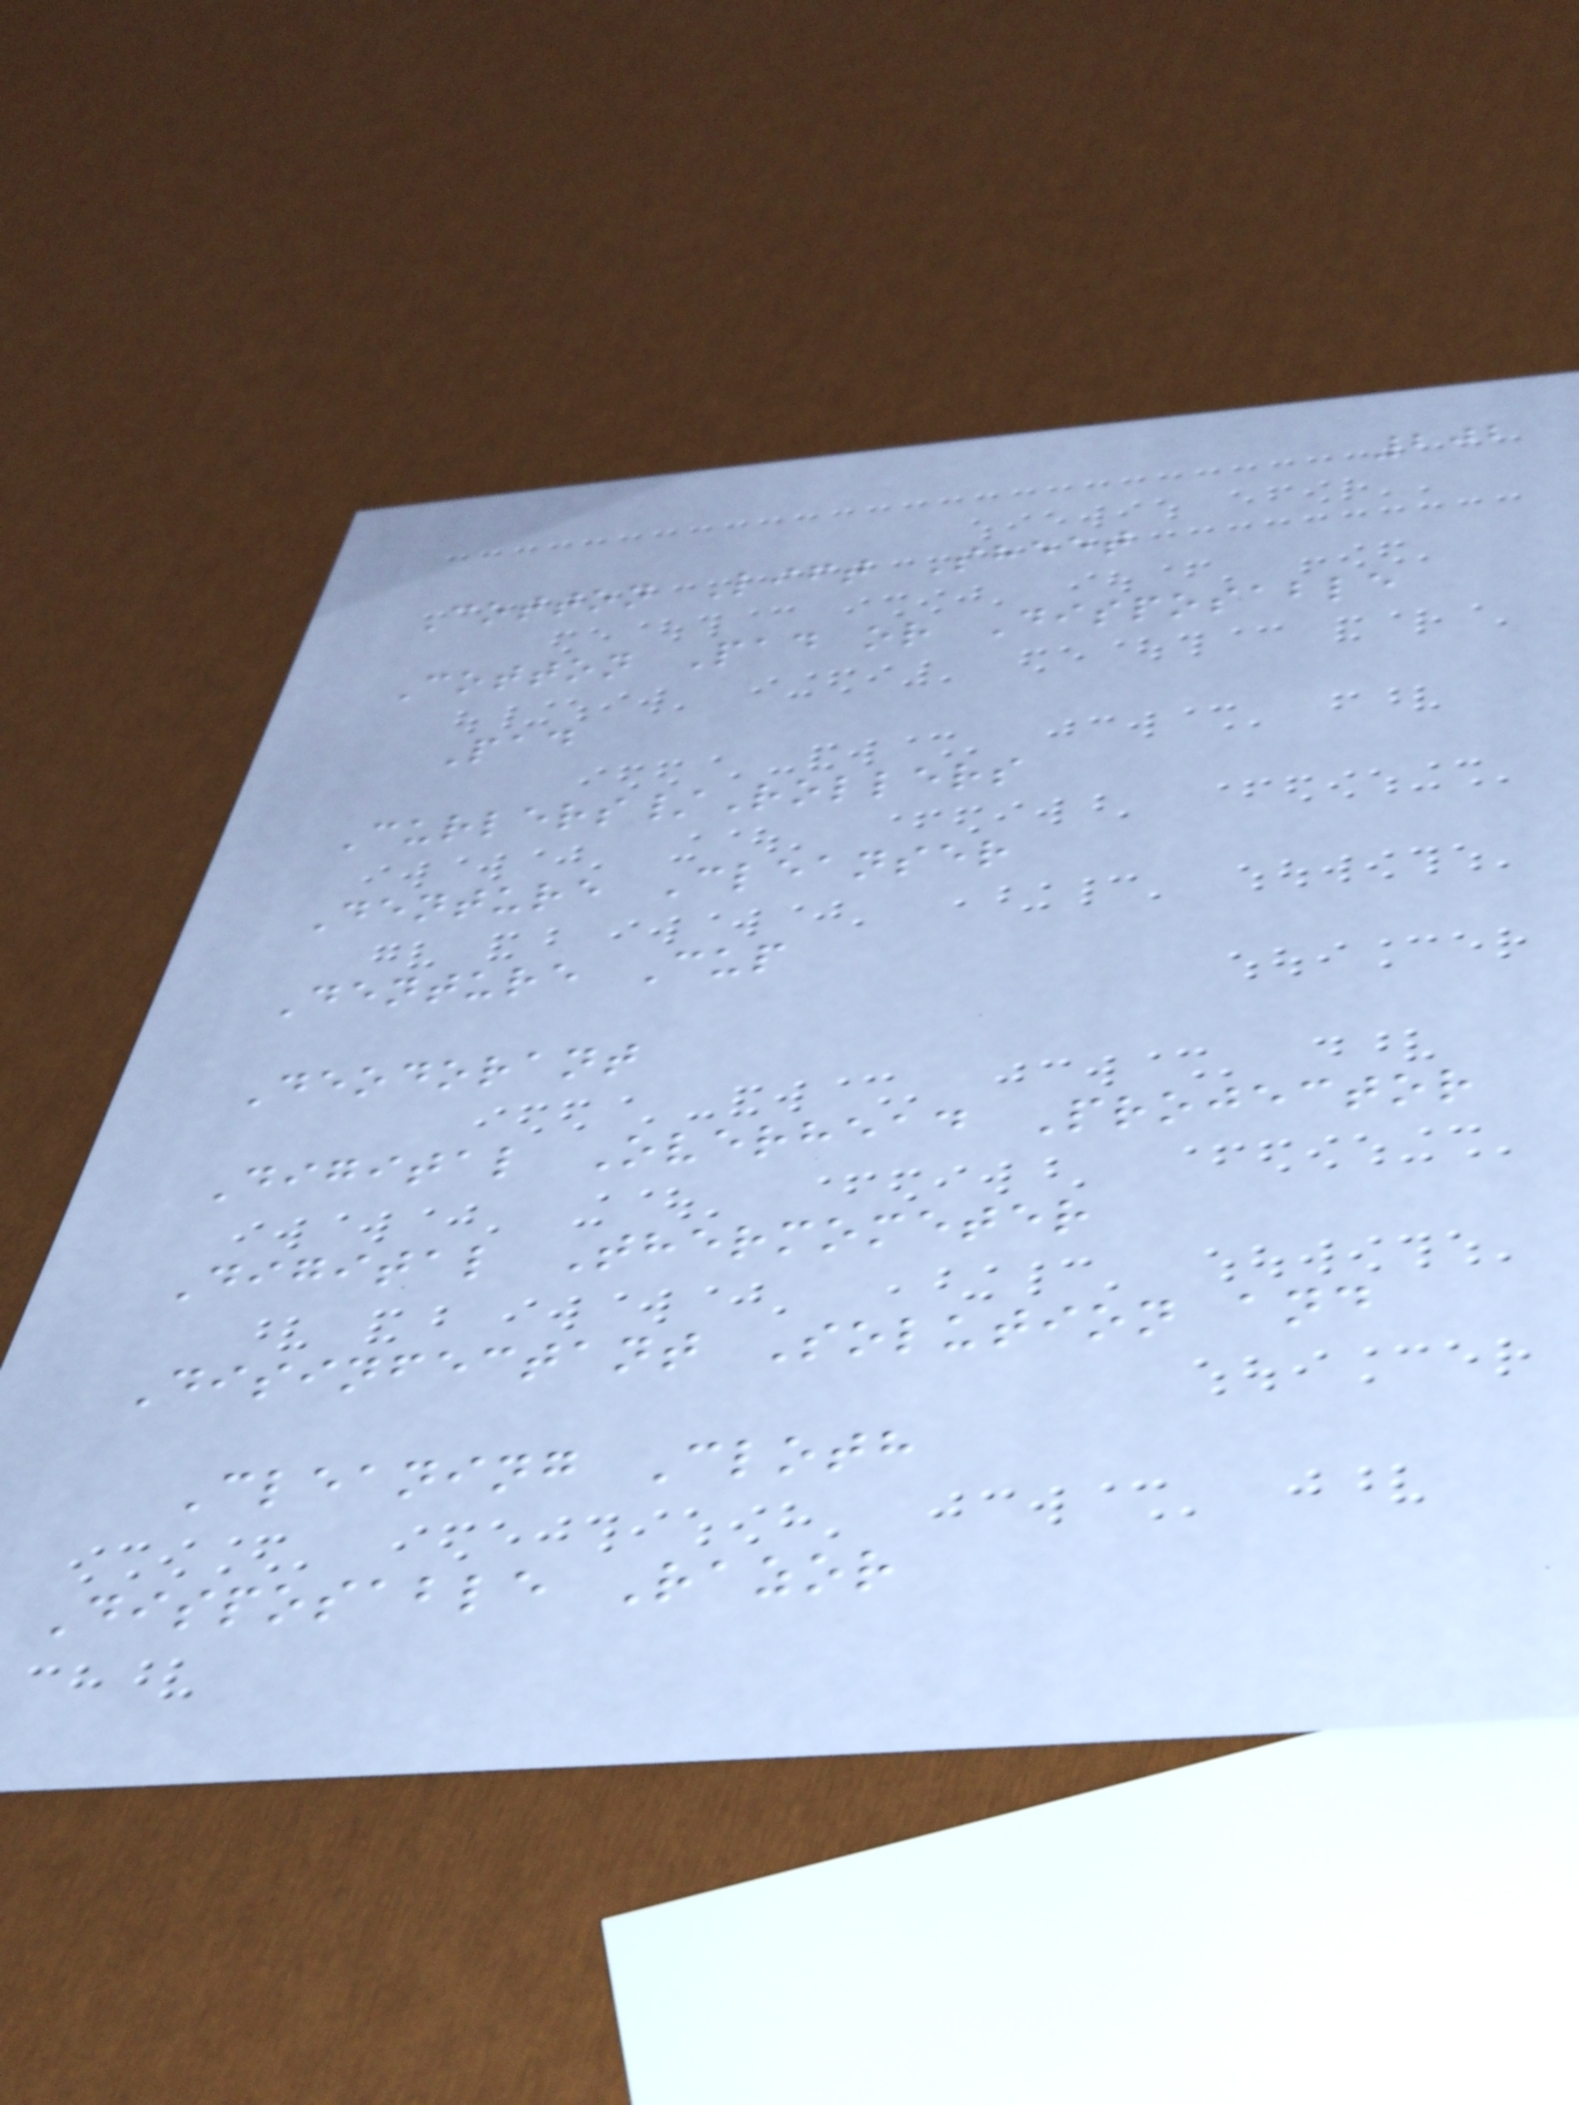202
Cotton Lift Sheet
Cotton Pad or Disposable
Pad
Curlers/Rollers
Denture Cleanser
Denture Cup
Deodorant
Digital Overhead Projector
Digital Thermometer
Disinfectant Solution and
Cleaning Cloth
Disposable Razor
